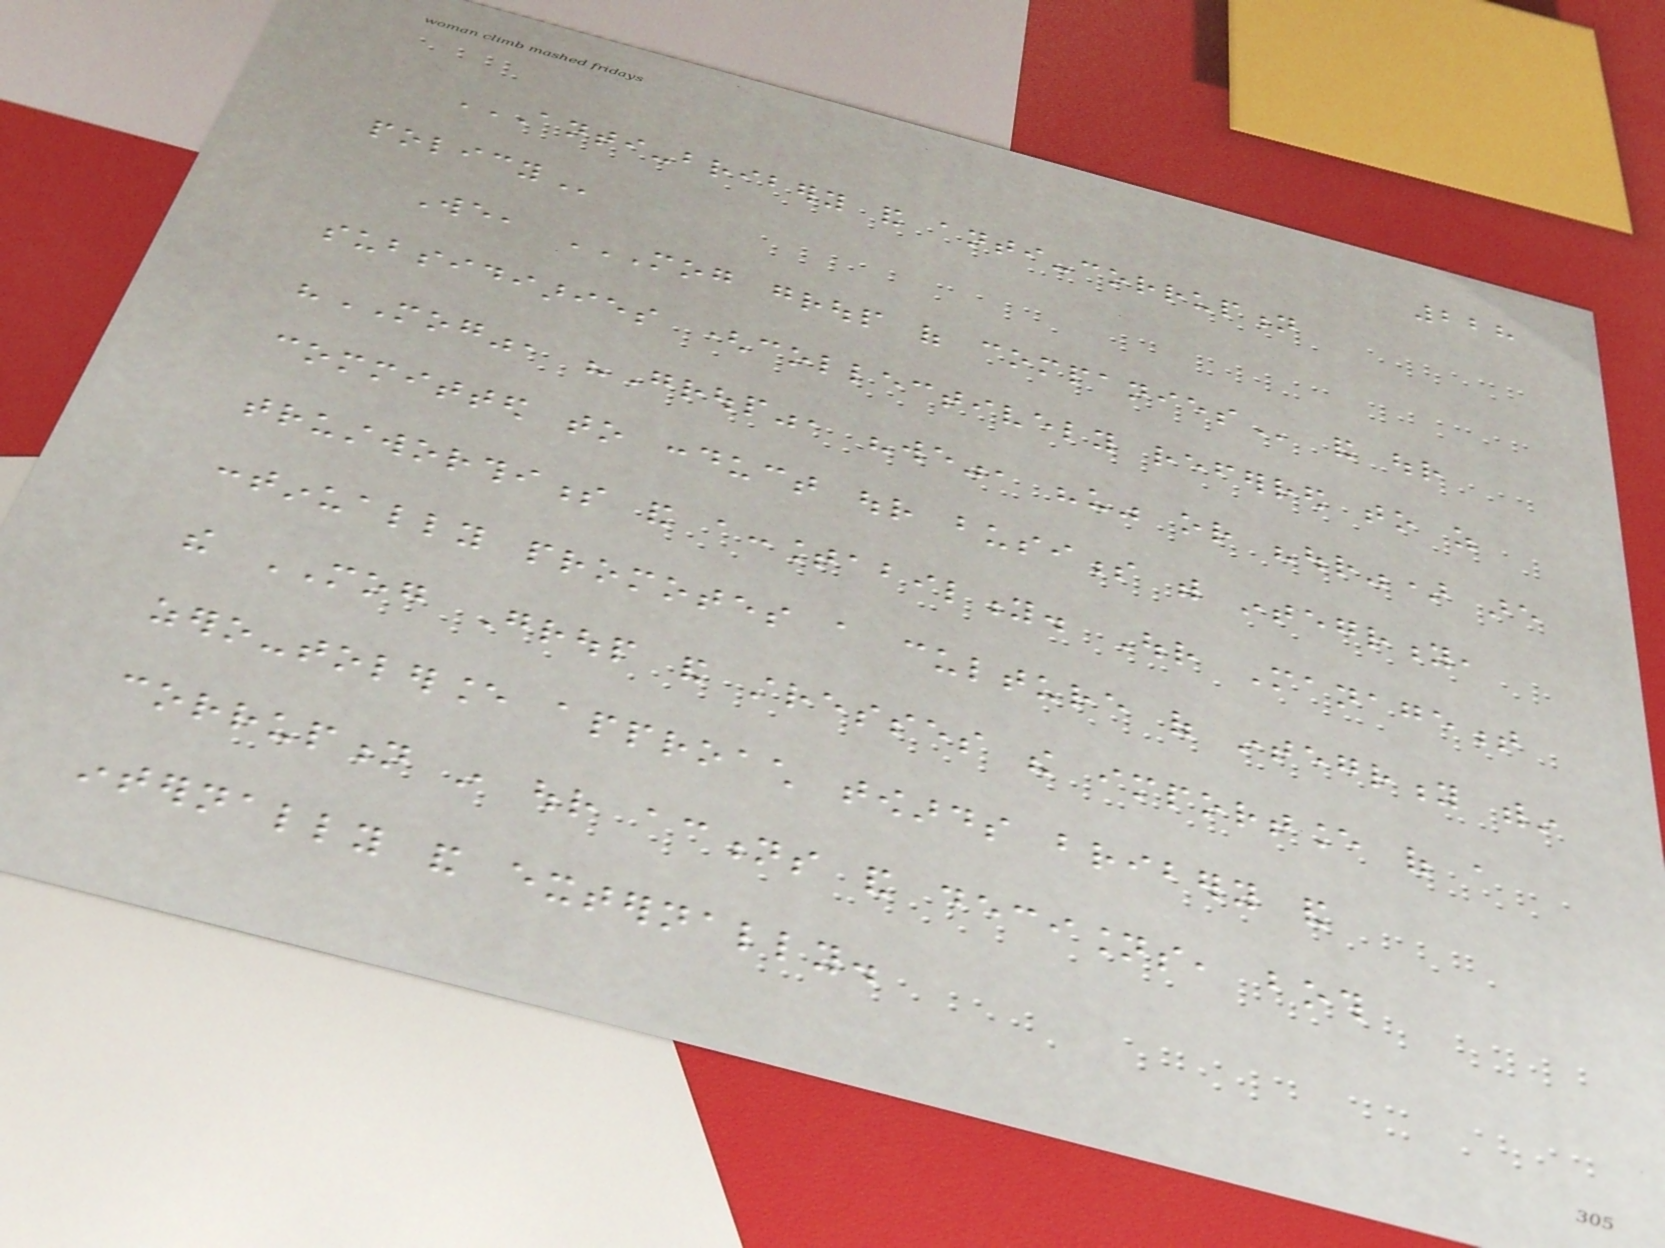228
ANTI-BRIBERY AND ANTI-CORRUPTION
POLICY
We, MOG GROUP OF COMPANIES and our
subsidiaries (collectively referred to as
"MOG", "Group", "we", "us" or "our") are
committed to conduct our business with integrity,
trustworthiness and accountability. Our Management
continually promotes a culture of integrity within
the MOG Group and stresses the importance of a
zero-tolerance approach towards bribery and
corruption in our actions and decisions, both
internally and externally.
